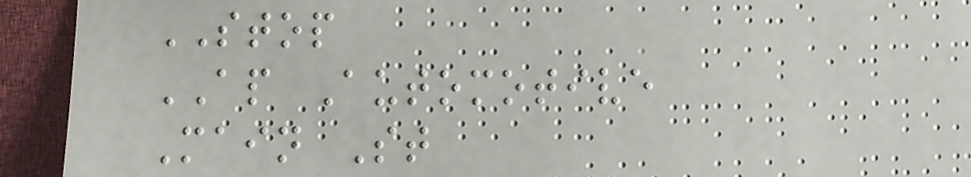STOP
AP Automotive
Main St
